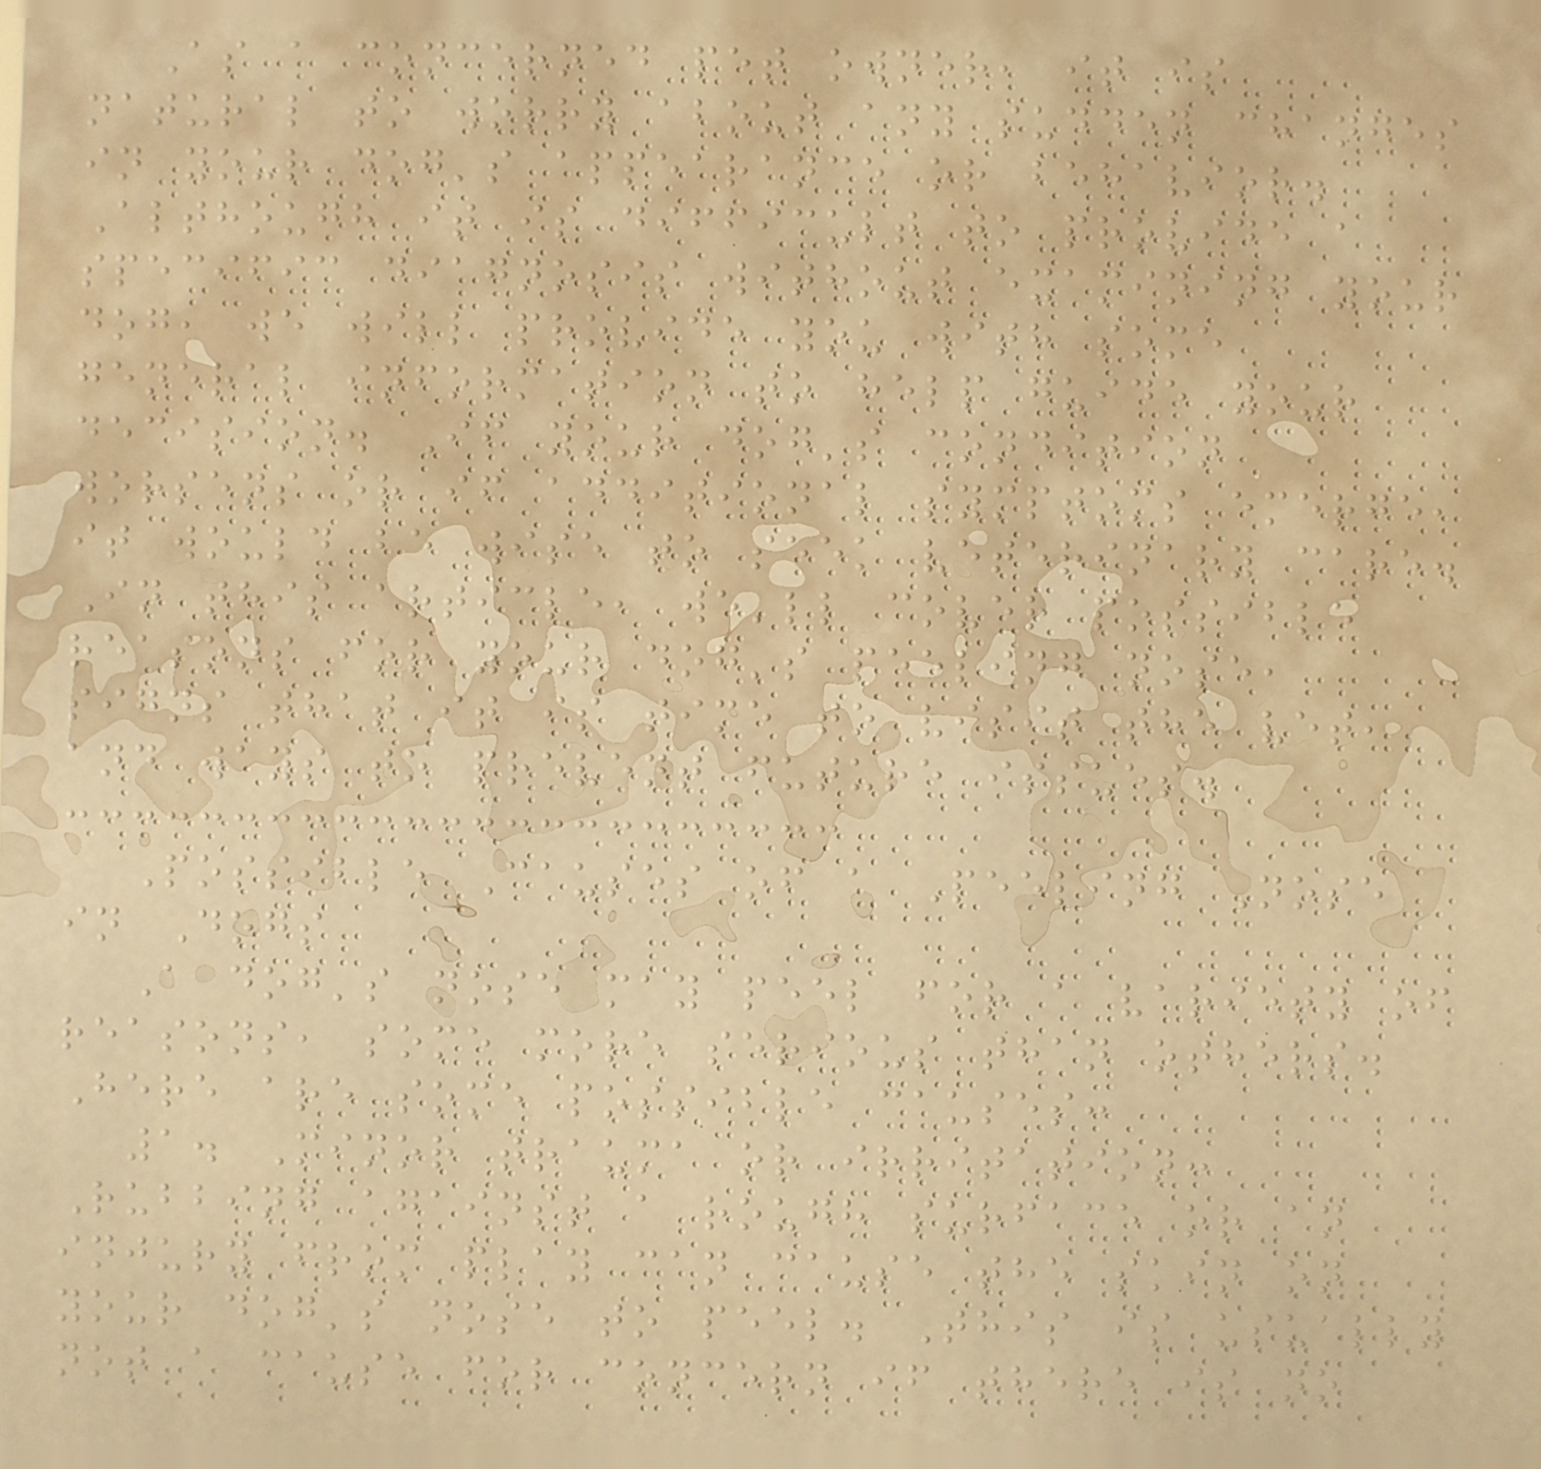As a concerned pet owner, it is
natural to worry about any sudden changes
in your dog's appearance or behavior.
Although it is difficult to provide a
specific diagnosis without examining your
dog, we will provide you with some
general information to help guide your
decision. If your dog's condition
worsens or if additional symptoms emerge,
it would be wise to seek veterinary care.
In this article, we'll cover possible
reasons for your dog's peeling nose,
signs that it is time to visit the vet,
and ways to prevent future issues.
Possible Causes of a Peeling Nose
in Dogs
A dog's nose may peel for a variety of
reasons, some more serious than others.
Here are some possible causes:
1. Minor trauma or irritation:
Rubbing against a rough surface or an
injury from play can cause the skin on
your dog's nose to peel. This is usually
not a cause for concern if there is no
